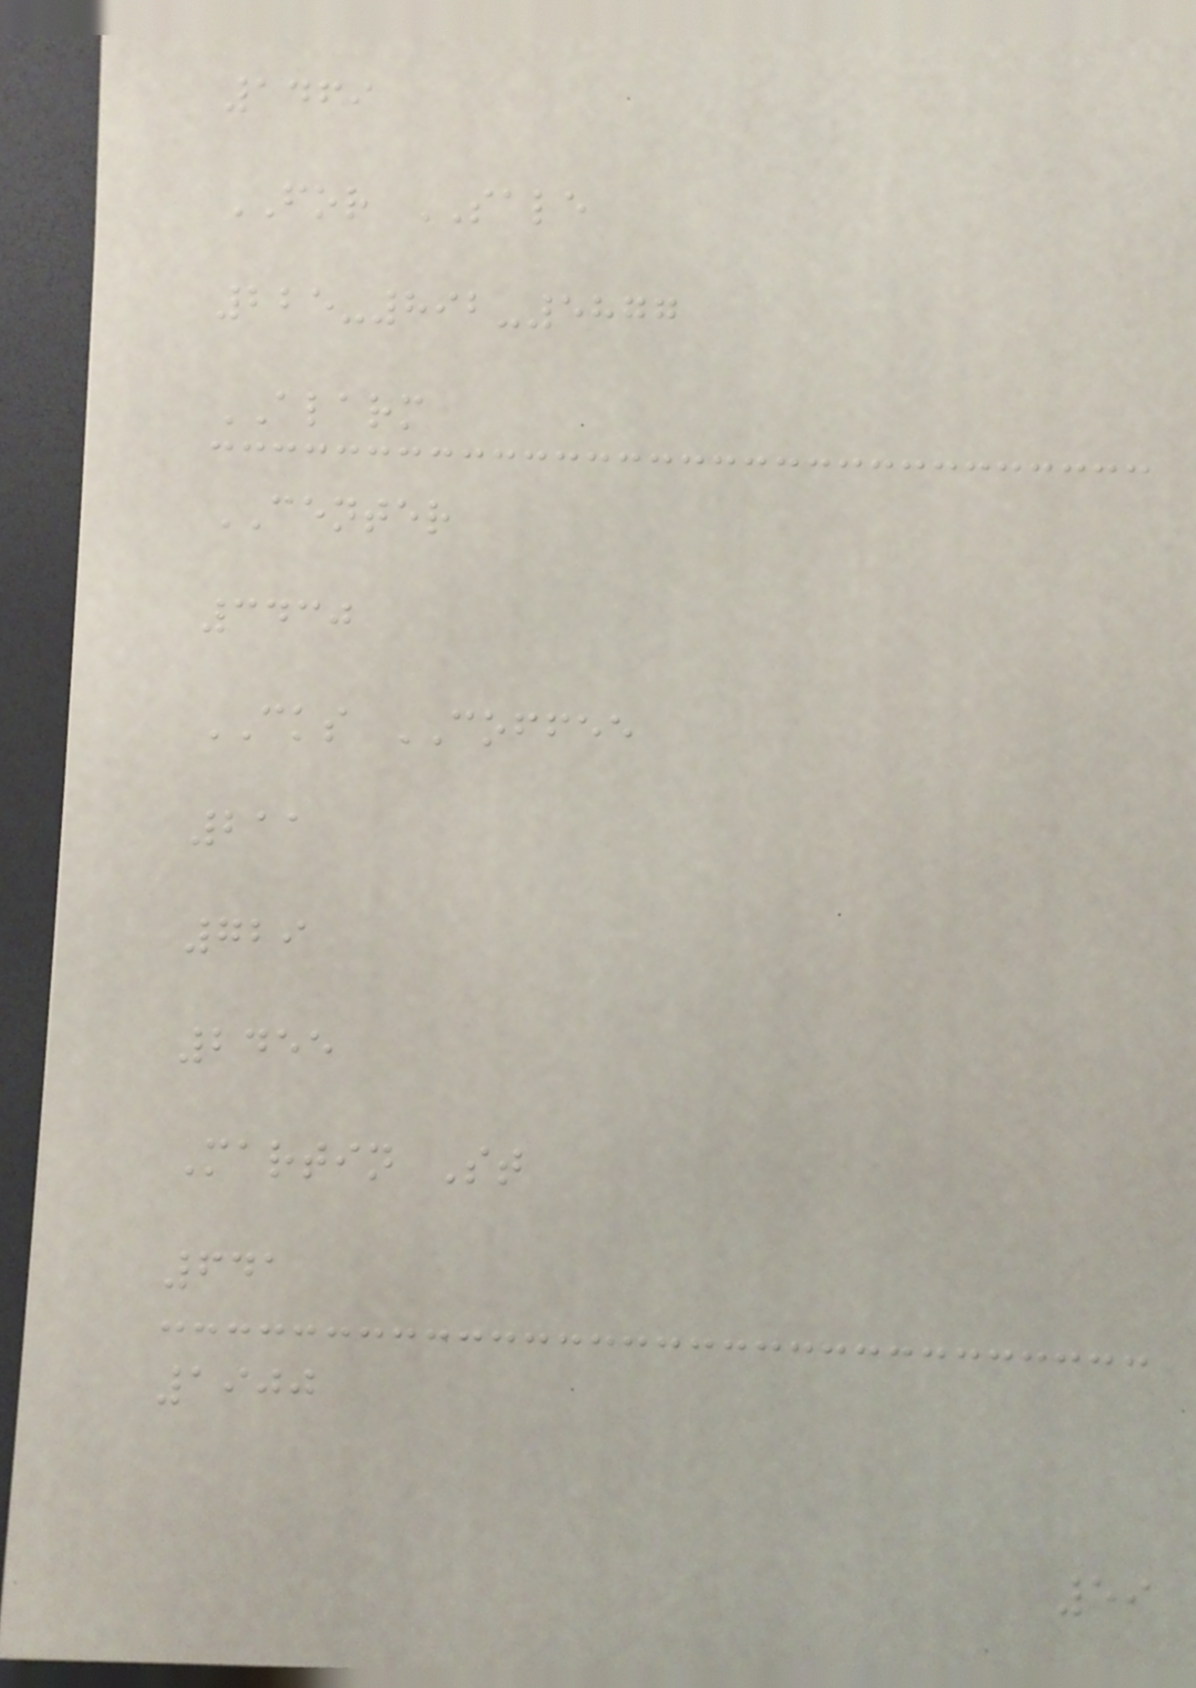1469
FOR SALE
225-892-5877
ALARM
CENTER
3430
CKS COFFEE
211
729
2455
Martin St
641
1900
59
